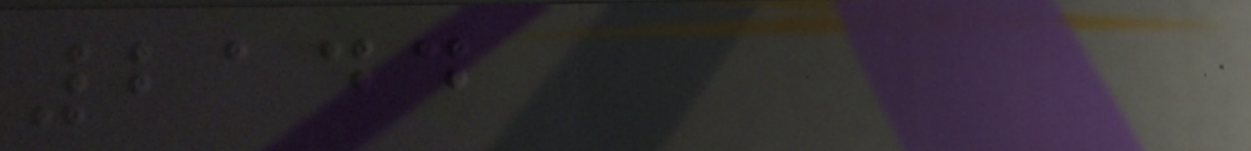2144
